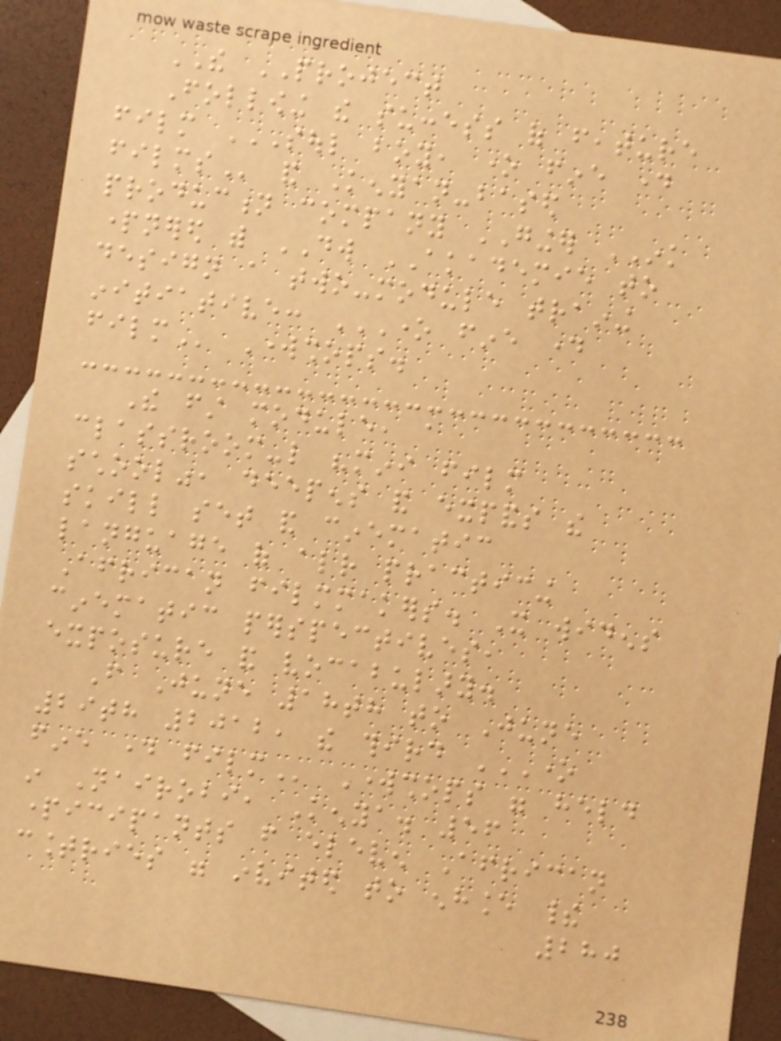THE PROJECT
Following the success of feature
film SOUL BOY, ONE FINE DAY
FILMS and Kenyan-based
production company GINGER INK
partnered with DW AKADEMIE to
design a two-module training
initiative: ONE FINE DAY
FILM Workshops.
The first module, a
classroom-like "mini film
school", deepens and expands the
skill set and cinematic
language of already practicing
African filmmakers. It widens
cinematic perspectives,
exposure and vocabulary.
From June 18th to June
29th 2012, the third ONE
FINE DAY FILM Workshops were held
in Nairobi, Kenya. 56
participants from eleven African
countries were invited to enhance their
280
